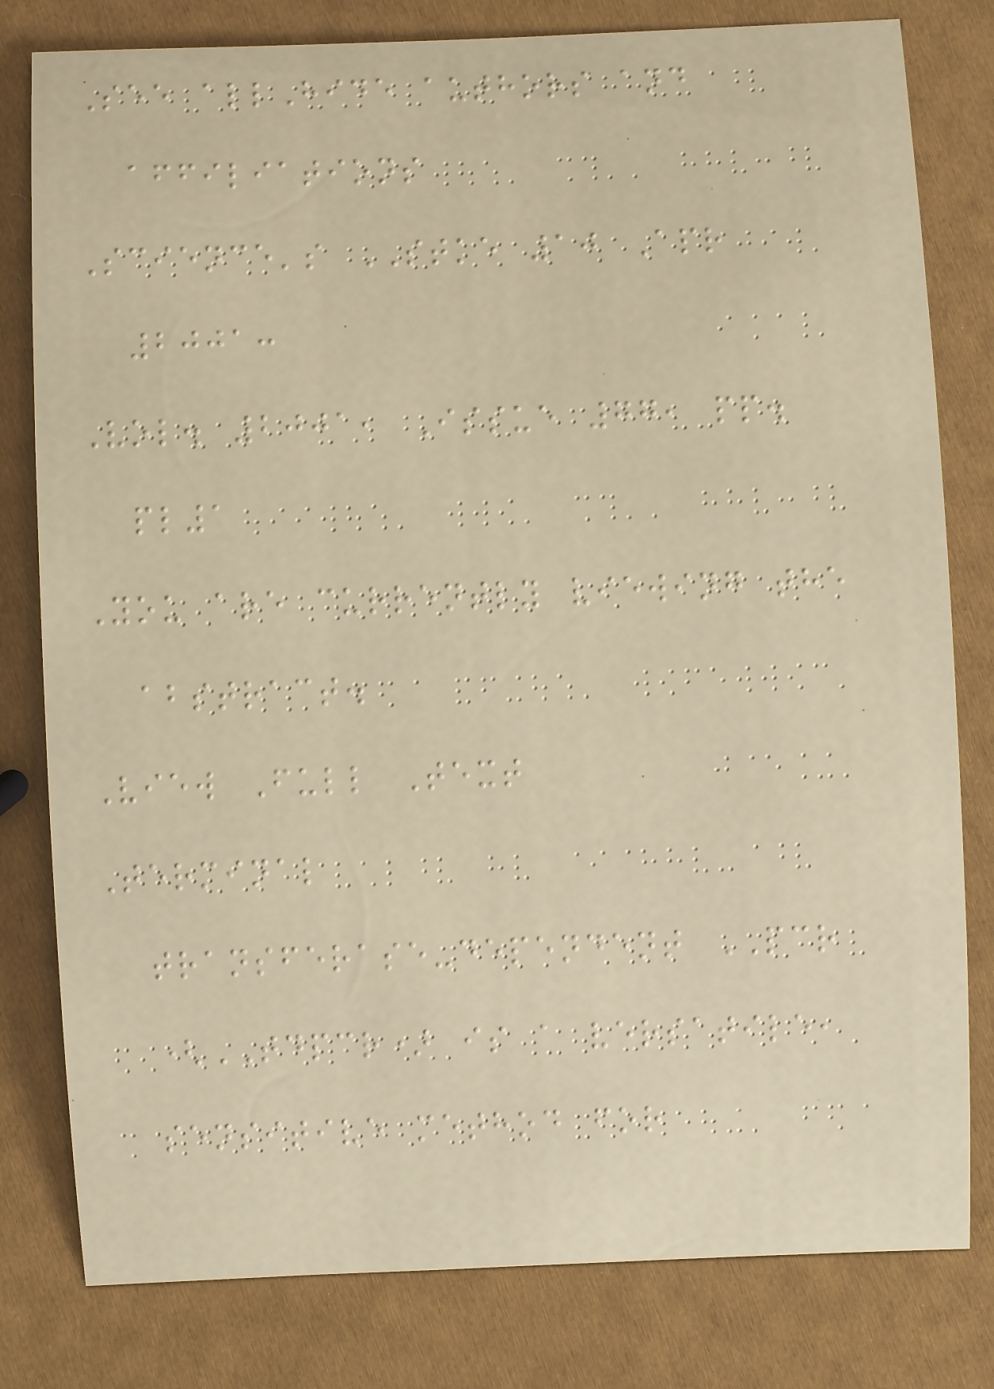See allHide authors and
affiliations
Science's STKE 10 Apr
2001:
Vol. 2001, Issue 77, pp.
pl1
You are currently viewing the
abstract.
View Full Text
Terminal
transferase-dependent PCR
(TDPCR) is a versatile,
sensitive method for
